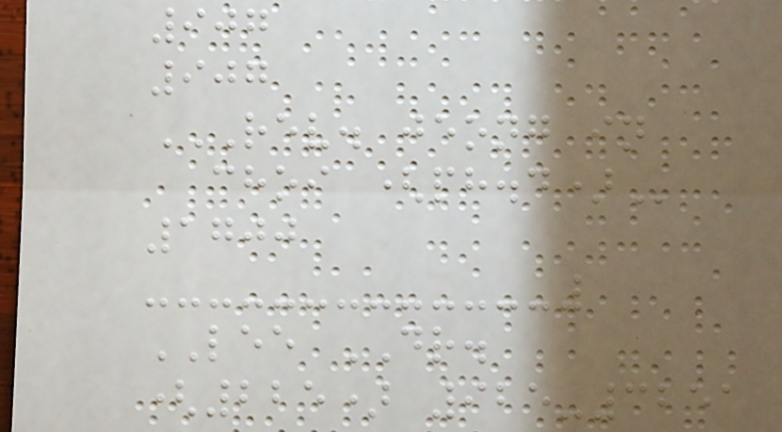907
907
REV. JEONG IN
CHOI (PH.D)
1700
LEE DR.
(225) 925-3251
